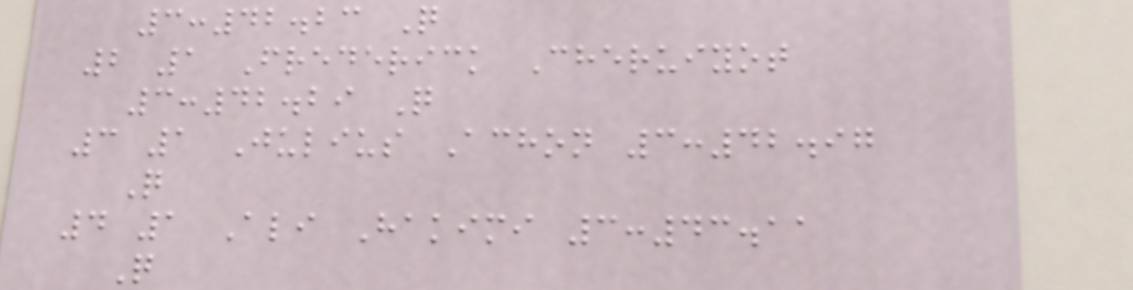3:42.23 Q
2 1 Frederick Cheruiyot
3:42.29 Q
3 1 Julius Achon 3:42.97
Q
4 1 Ali Hakimi 3:43.11
Q
